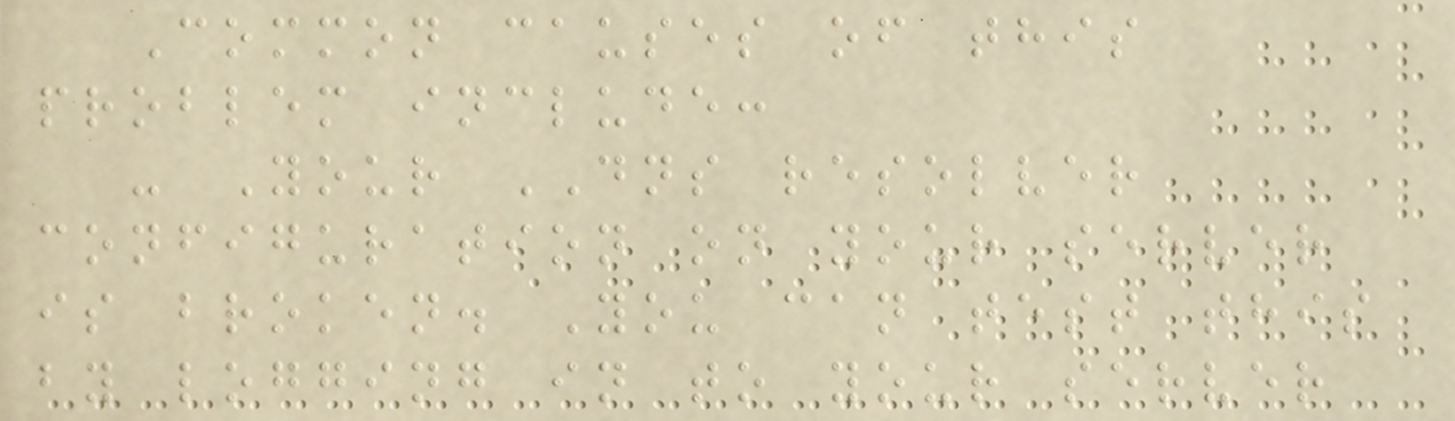Common causes of this
problem include:
- Your DNS resolver
configuration on your server
is broken. You can test this
by logging in to your server
